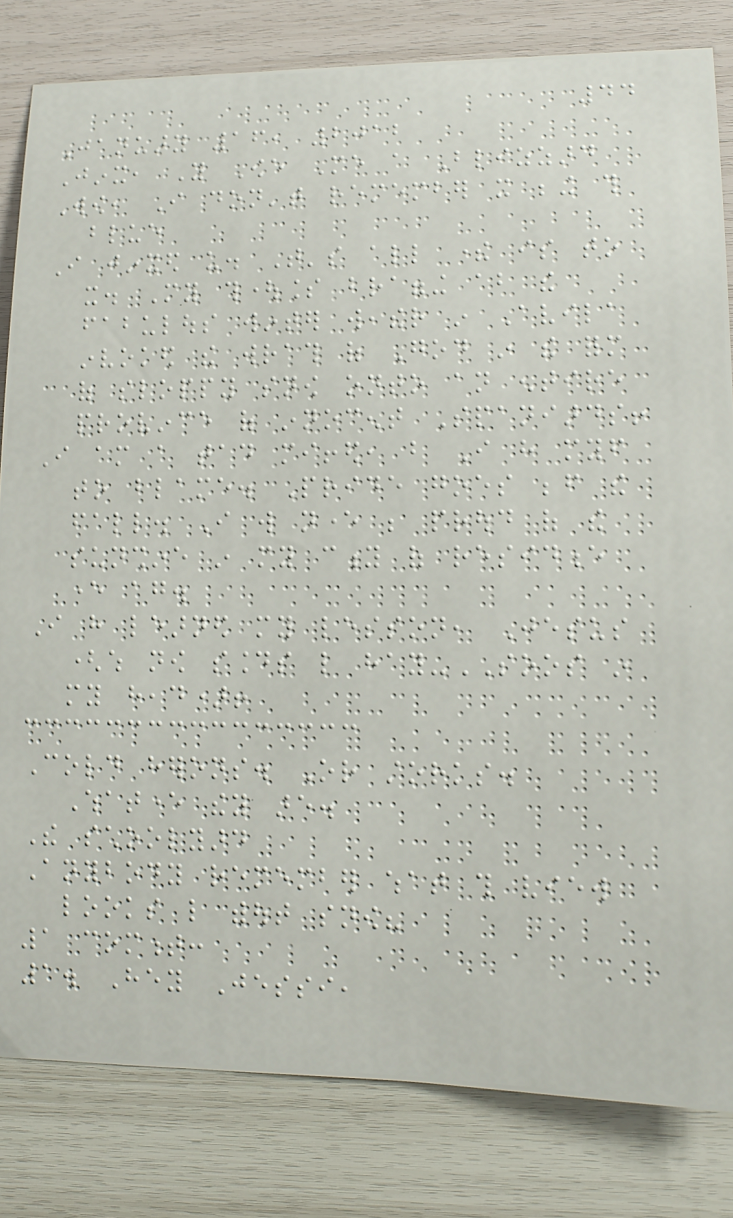44
January 16, 2012
Jinx, You Owe Me a Blizzard
Wow, I don't remember it being this
blue
I jinxed us. That's all there is to
it. My thoughtless bragging about the
fabulous winter weather in Avila
invoked the wrath of God in the form
of sloppy snow onto an entire
province of innocent Spaniards!
I am a tad miffed, but I have myself
to blame. Pride goes before the
fall. I will never be proud of the
sunshine in my city of residence
ever again.
I have learned my lesson, Jesus
(which now sounds like hay-SOOS in
my head)!
Cold herons. Or storks.
Whatever they are.
The schoolyard
Anybody remember what this view
looks like without snow?
1 comment:
1. Hey Jessi,
